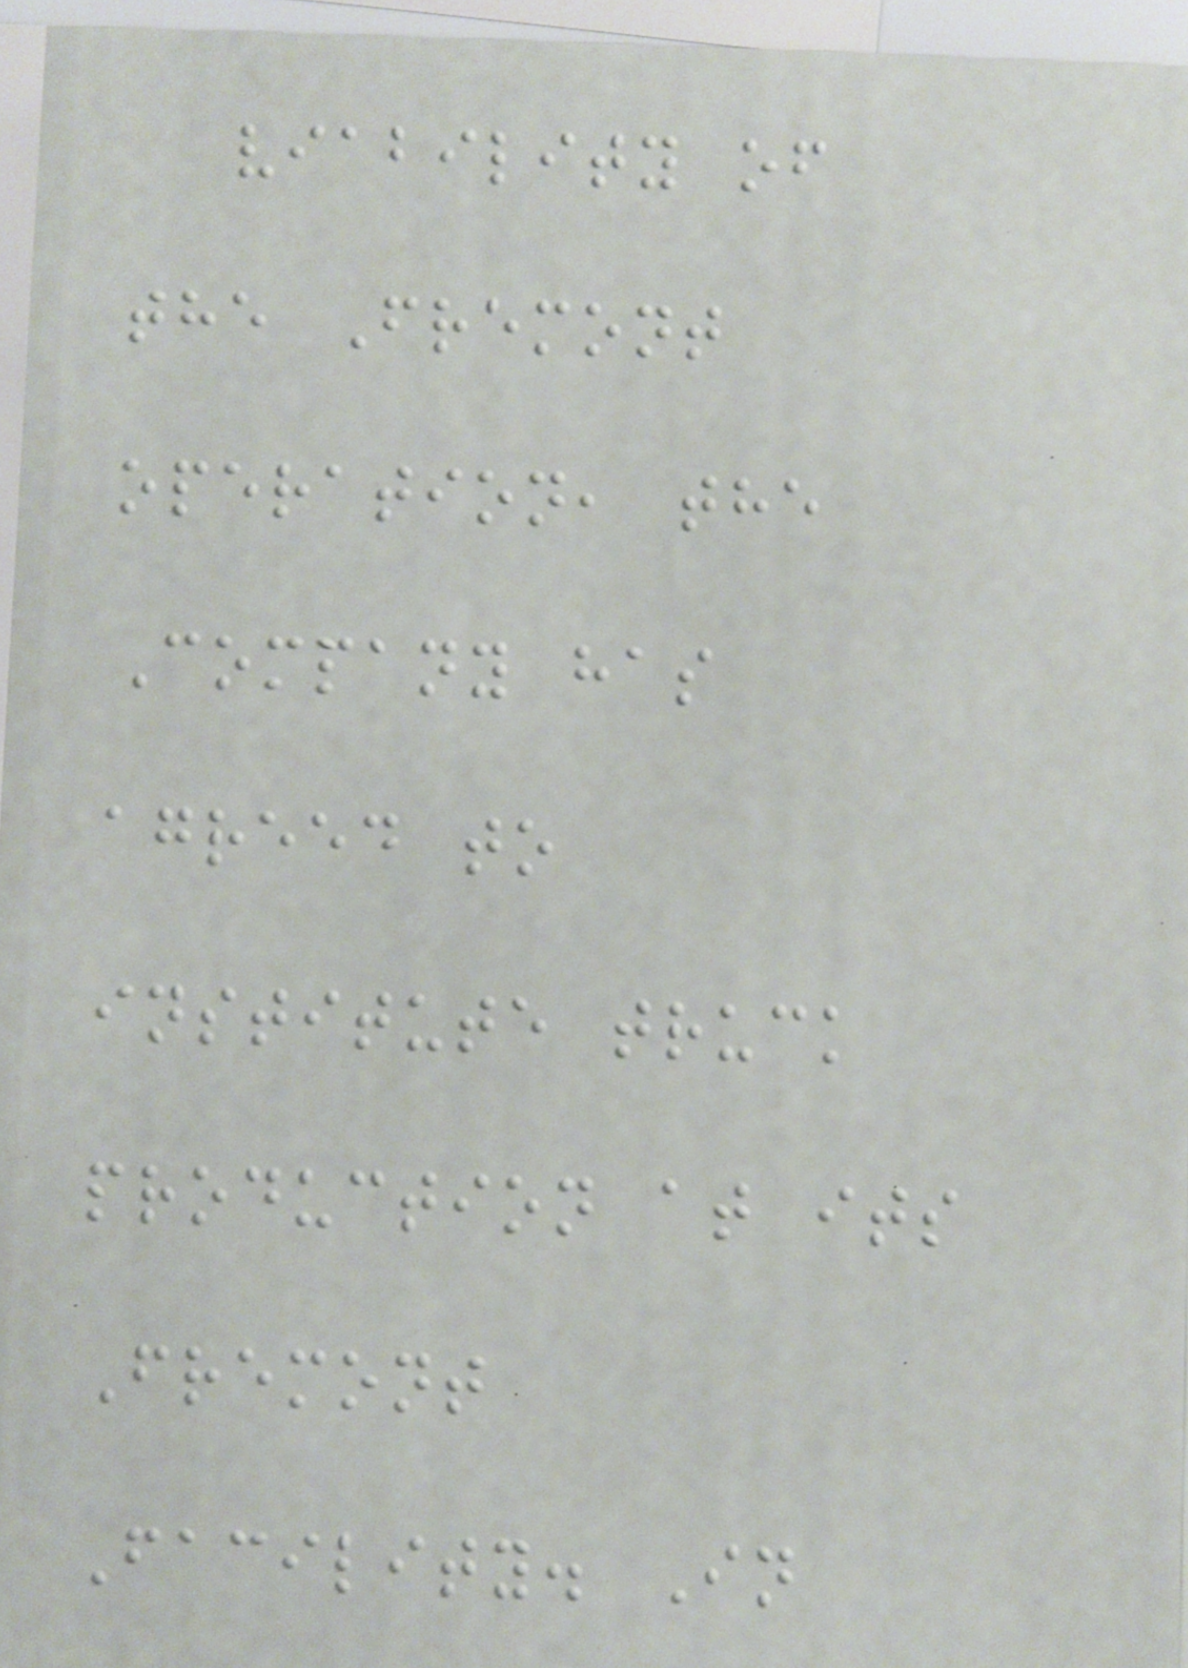viability of
the Fremont
operation, the
Company has
agreed to
institute truck
production at its
Fremont
Facility. In
